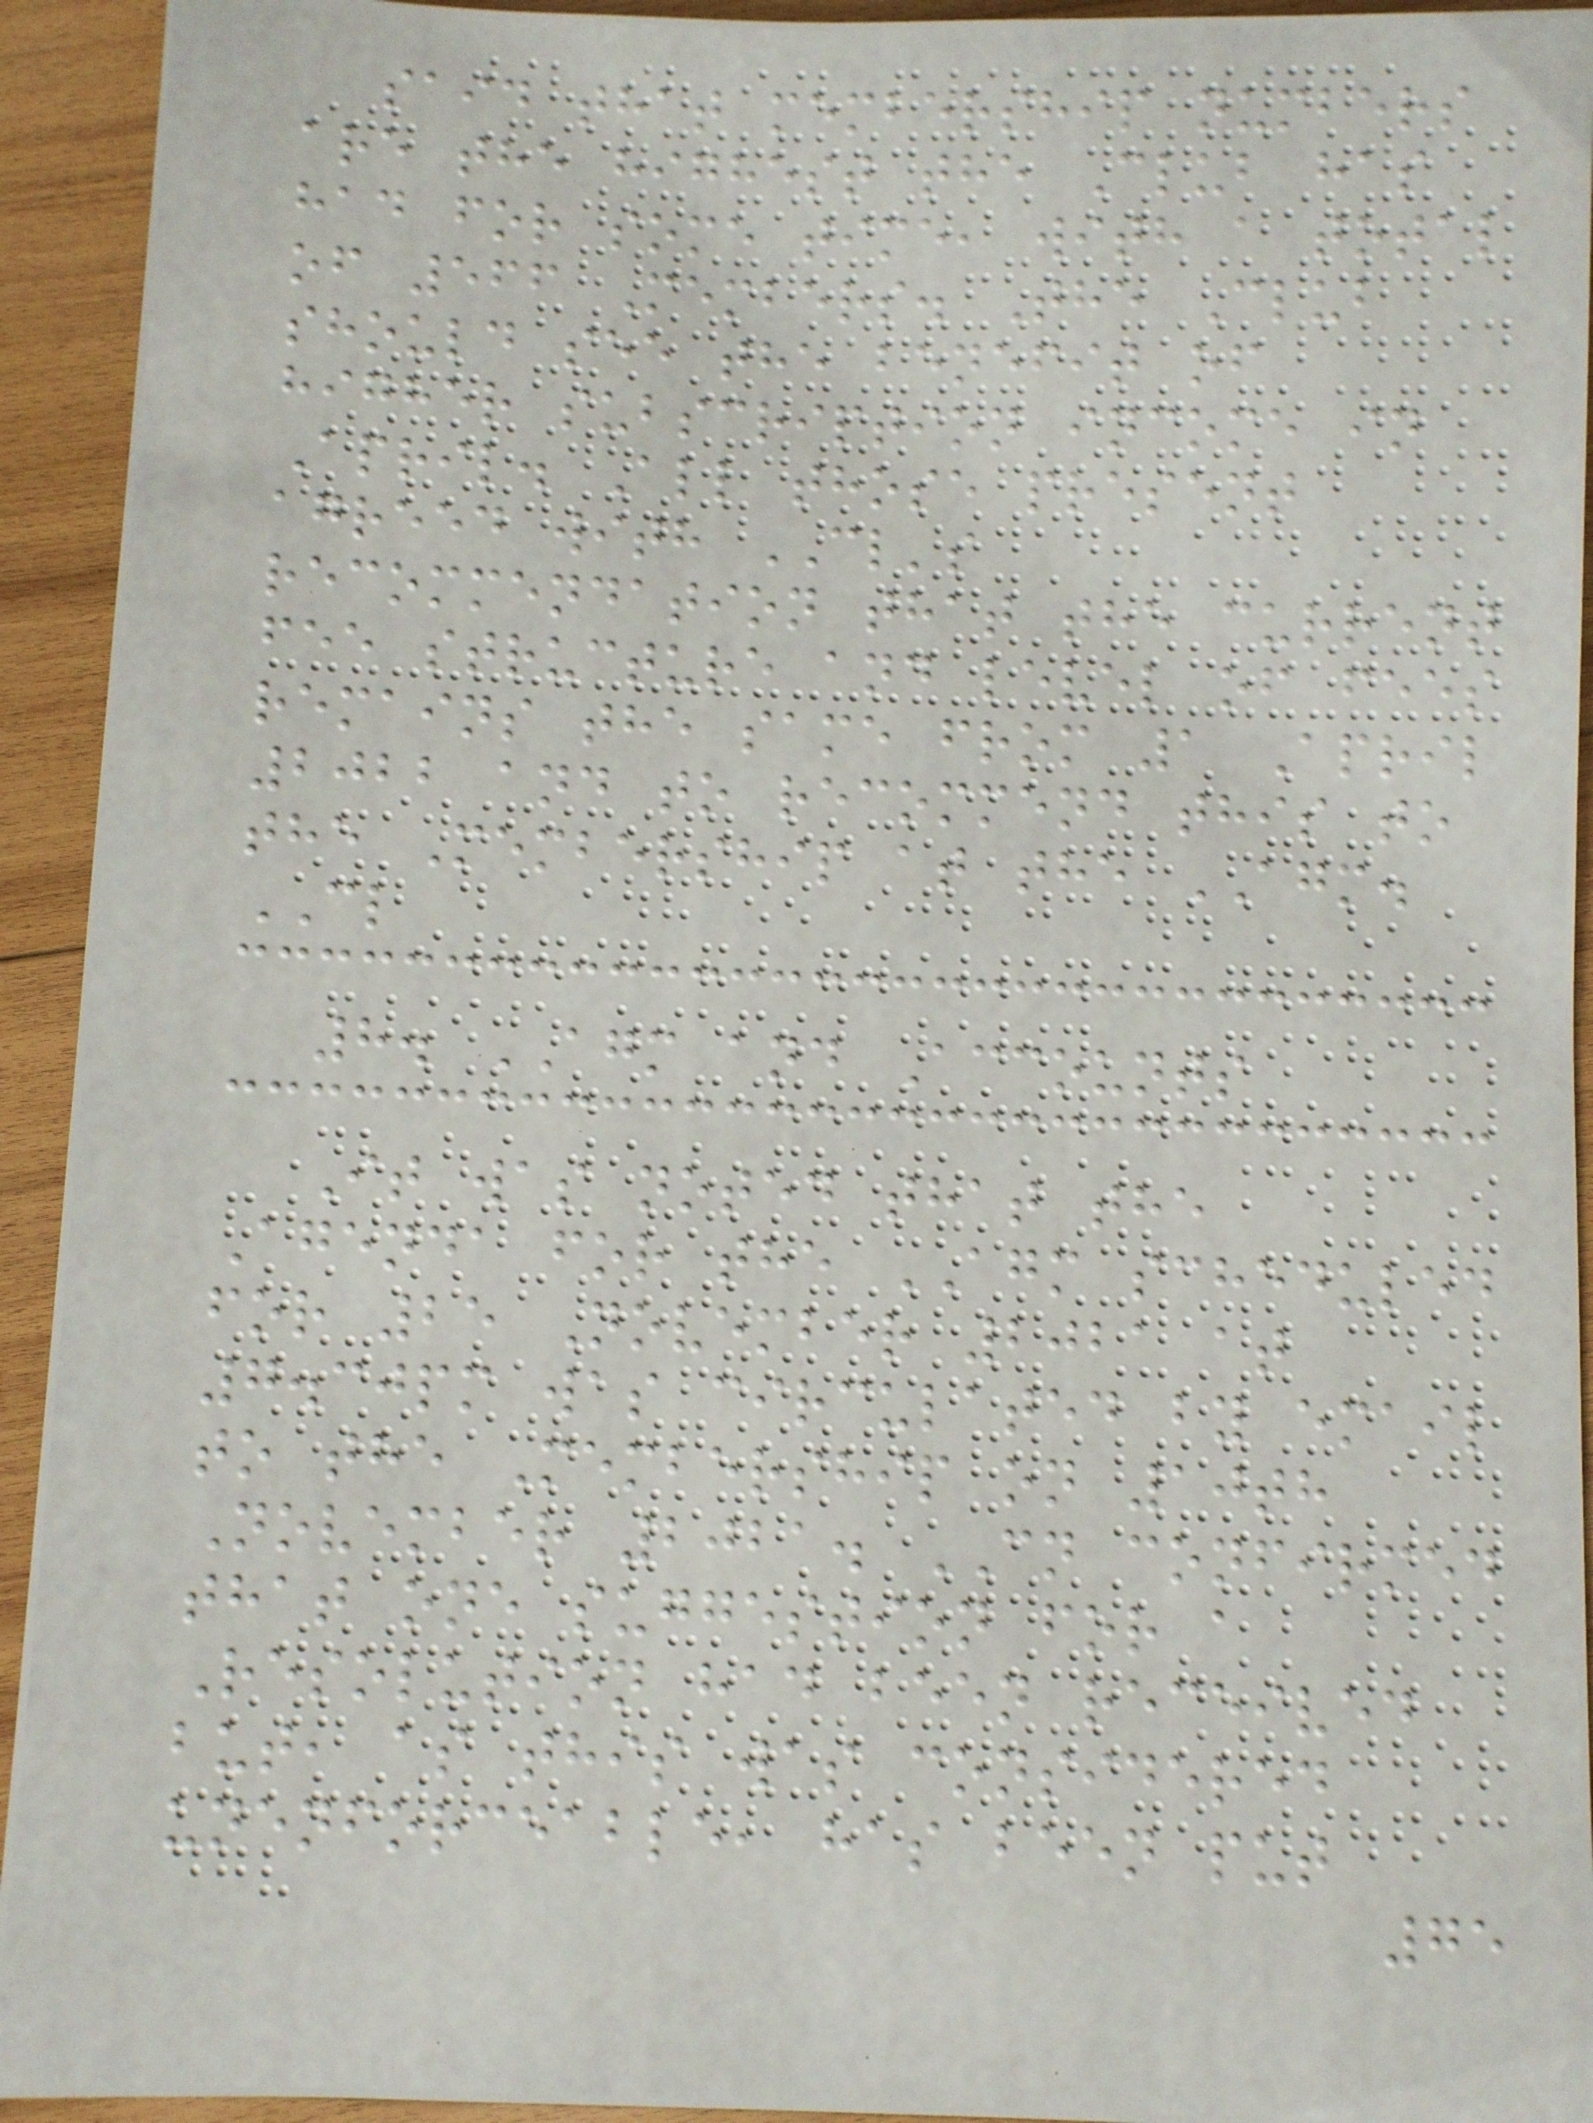said that membership numbers
are the highest the Club has
had for some time, with a total
of 566 Members. The Club
should see the benefit of
higher subscription income in
April. All those present
agreed with CL's
recommendation that the current
fee structure and level of fees
remains the same from 1 April
2022 and to recommend this to
the Membership at the AGM.
CL
8. AGM and Accounts
It was noted that the
Agenda for the AGM scheduled
for 25 November 2021 at
7.30pm was circulated by email
to the Membership on 10th
November 2021. CN confirmed
that one suggestion for a
Resolution had been received
but, as this was considered
unenforceable, has been put
75
